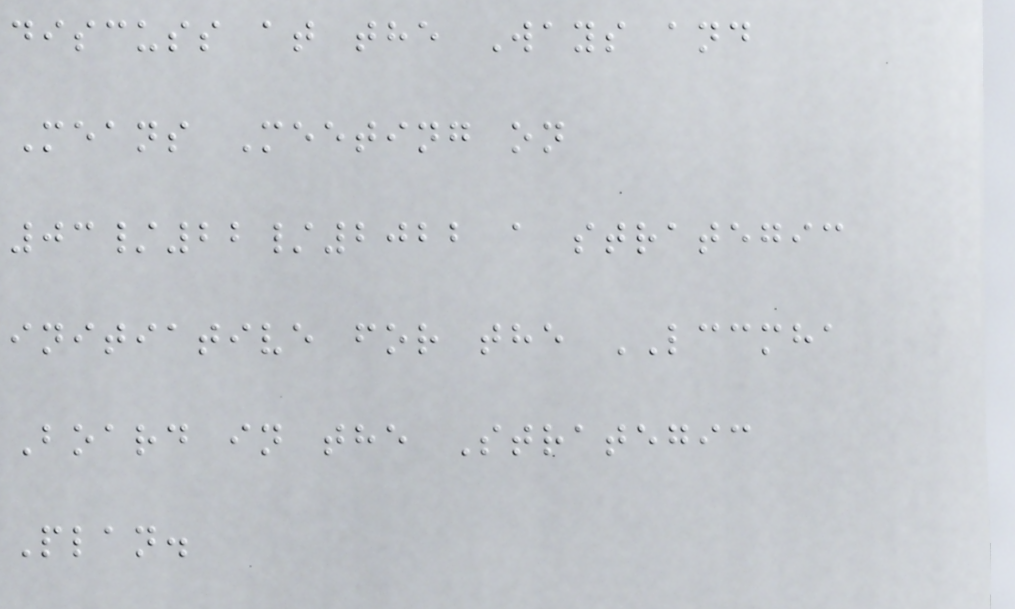discuss at the Ways and
Means Meeting on
03/22/2022 a strategic
initiative for the LCCMHA
Board in the Strategic
Plan.
